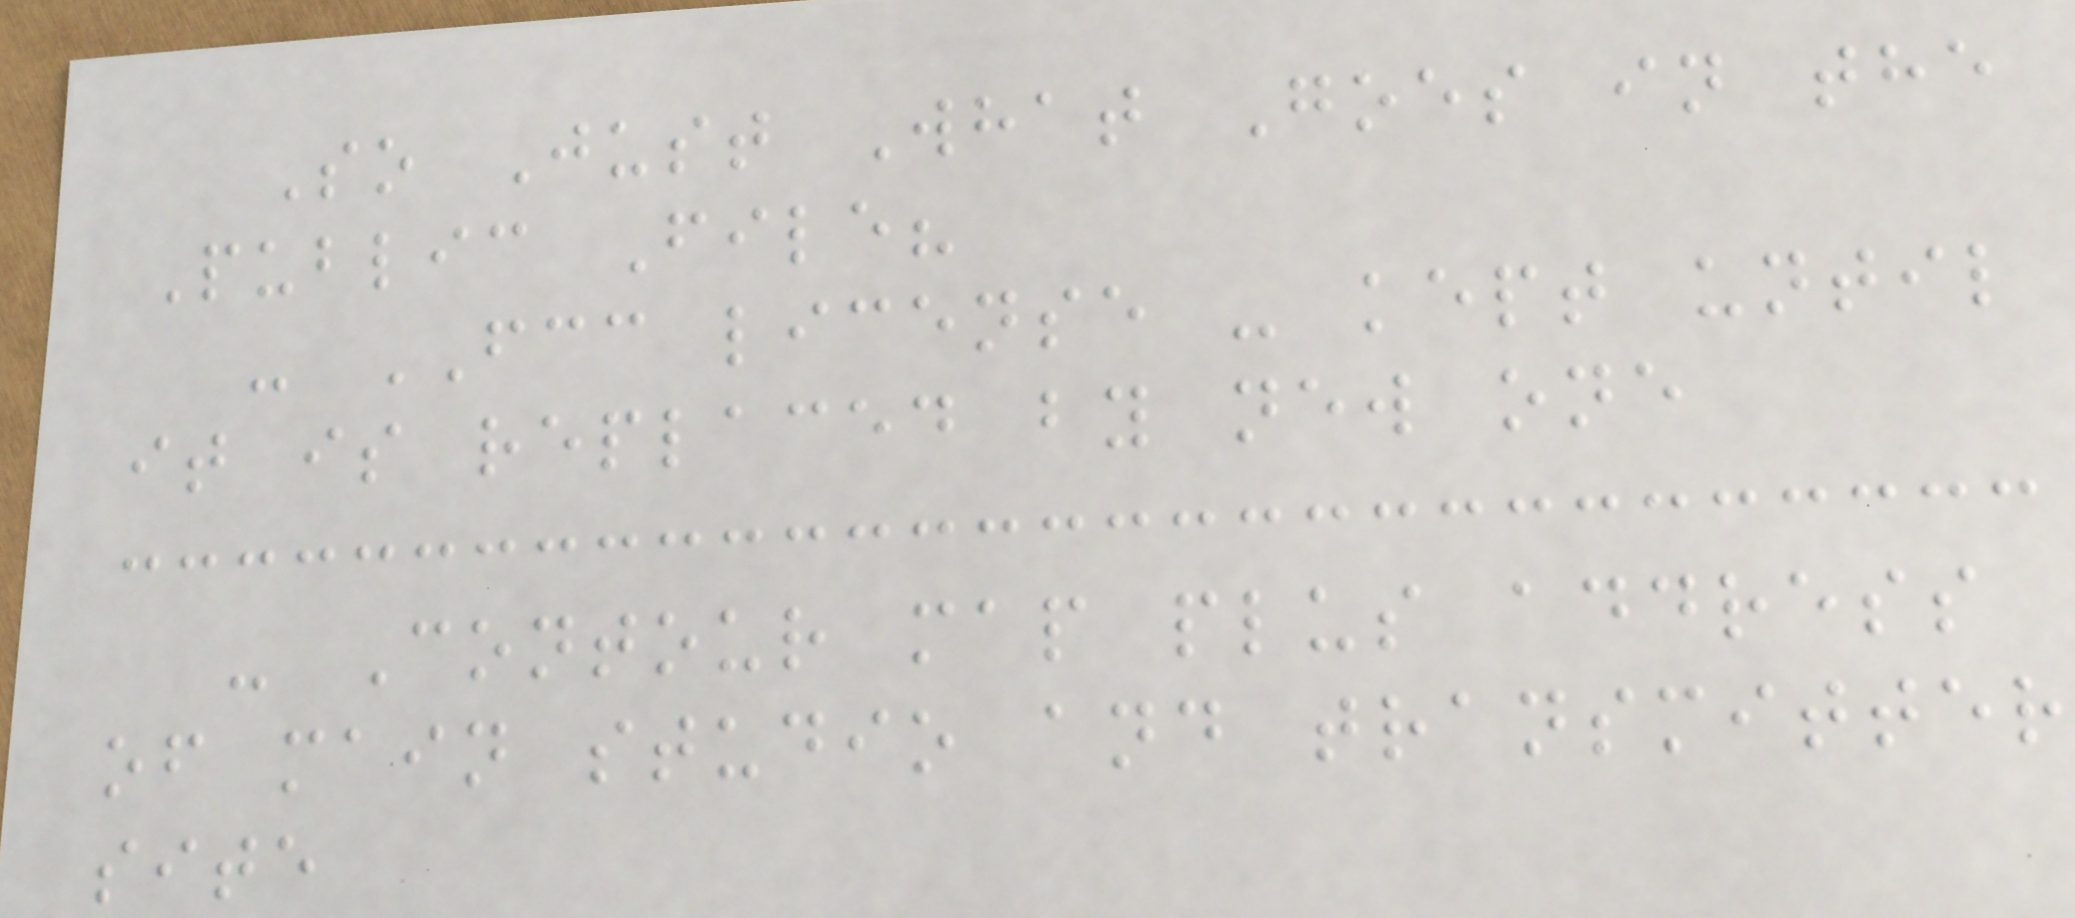So Just What Goes in the
Public File?
- FCC license - kept until
it is replaced by new one
- Contour map plus address
of main studio and transmitter
site
